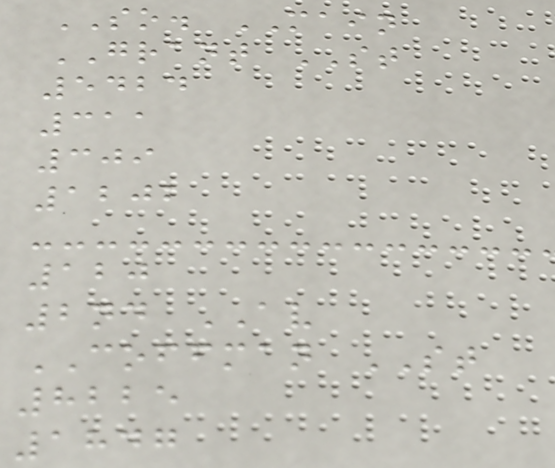SO. MAIN
GRANT ST
5424
311
309
1202
120
2nd AV
COFFMAN ST
8225
1847
